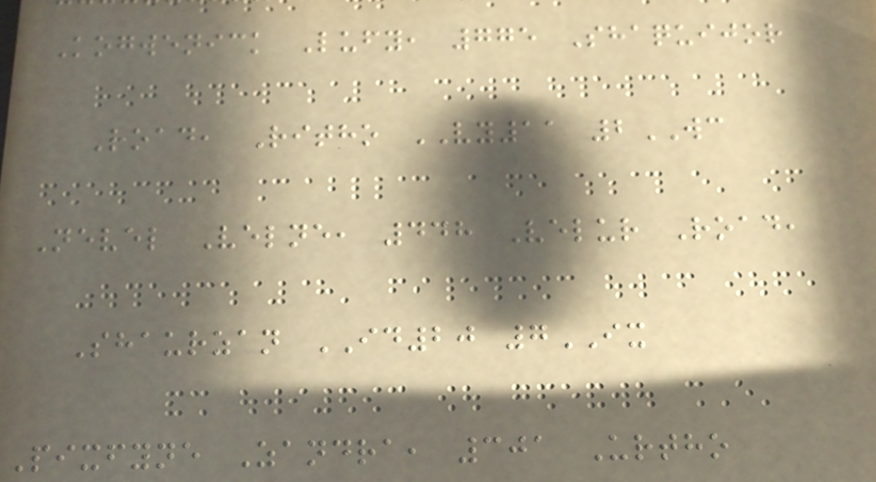Kogwenick Lufy, 775 Shaquijor
Road, Ritho VY11 2WC
Nevel Velne, 448 Velur Road,
Shaurzan ID20 7IX
Pixfyne Zandra, 301 Urtho
